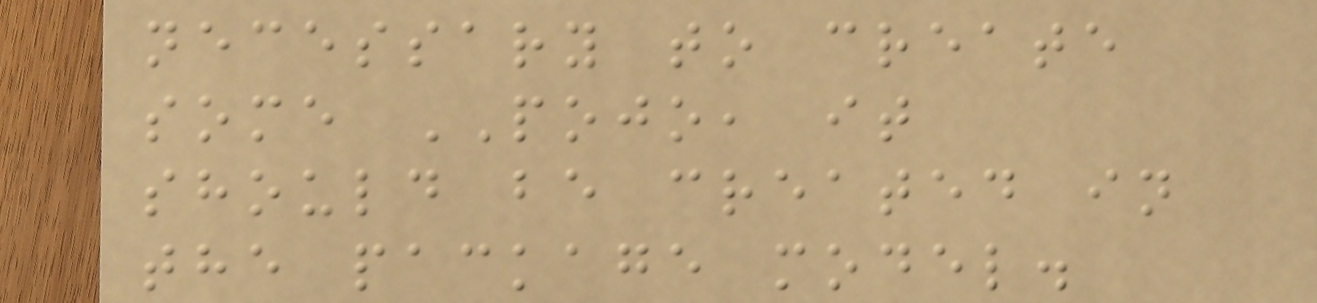necessary to create
some POJO, it
should be created in
the package model.
